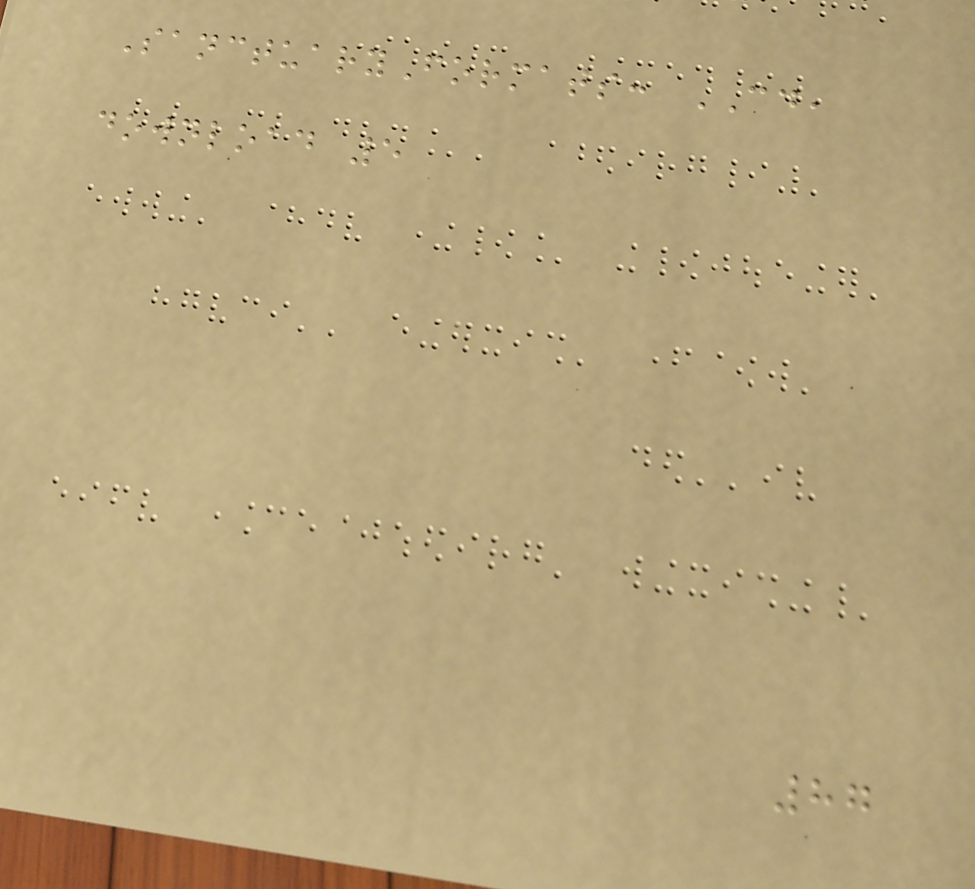SanctuaryFormats: CD,
download 5
87
